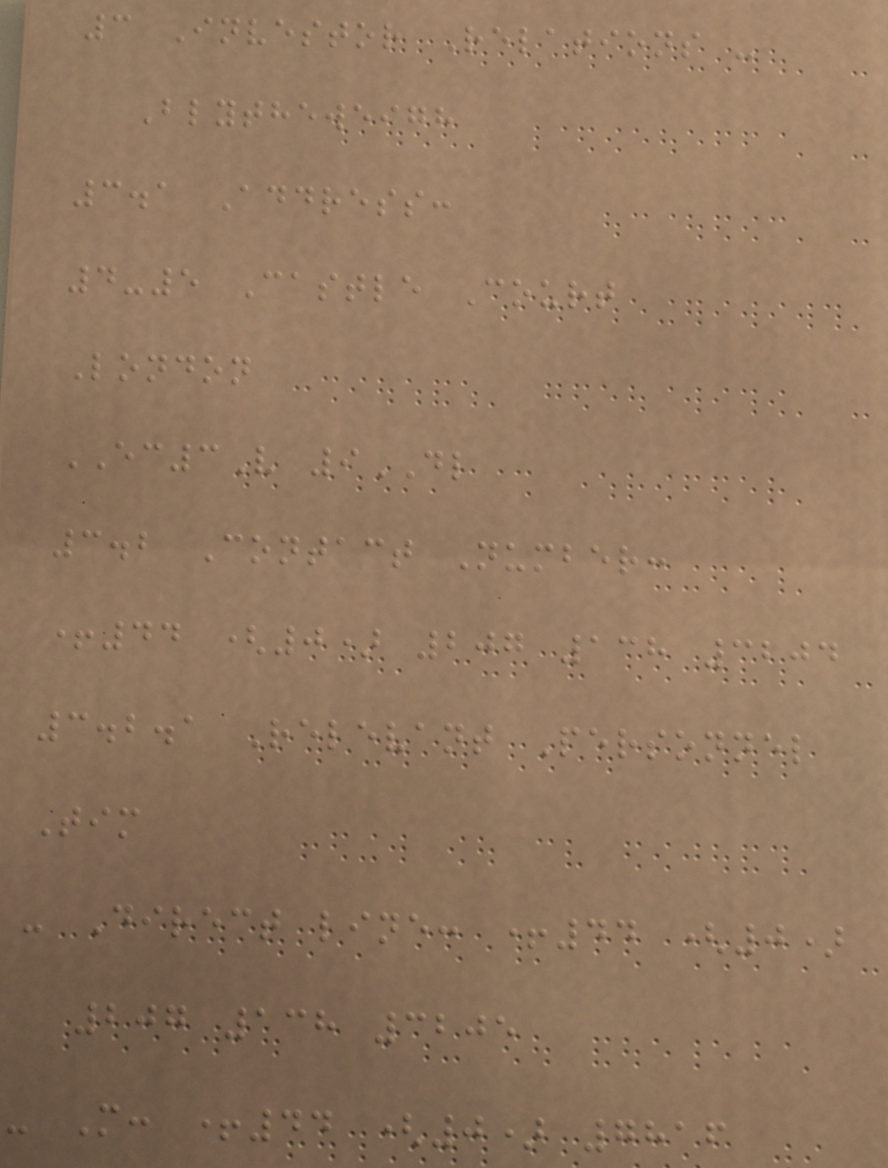3 Investor Relations -
Blytheweigh
3.1 Address:
4-5 Castle Court
London
EC3V 9DL
3.2 Contact Number:
+44 (0) 207 138 3204
3.2.1 Relevant Personnel
Tim
- Direct line: +44 (0)
207 138 3205
- M: +44 (0) 7816
